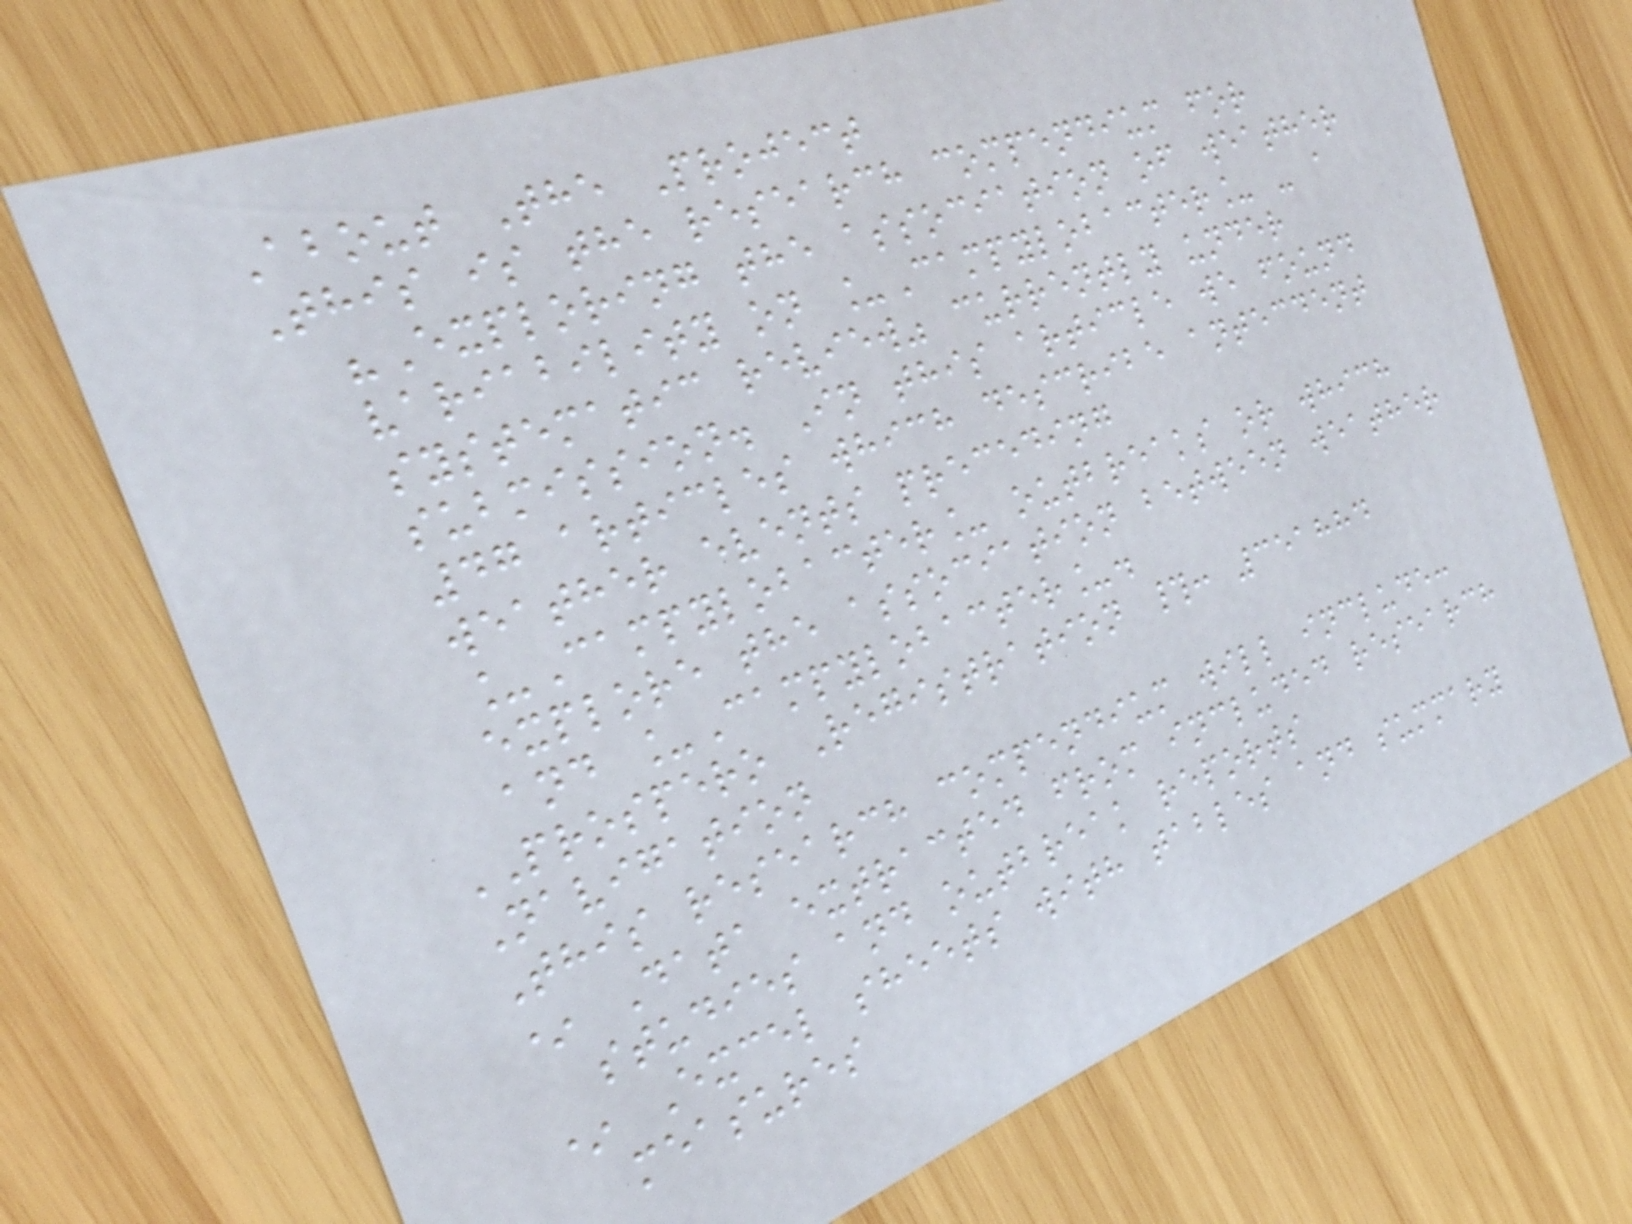About The Project
This is the research compendium for
"Exploring the association of weather
variability on _Campylobacter_ - a
systematic review" currently under
submission. In this article we found
47 articles which describe antecdent
weather events preceding
_Campylobacter_ outbreaks or which
explore the association between weather
and _Campylobacter_.
PROSPERO Registration #: 351884
Navigation
This research compendium will include:
* Data extracted from included research
studies and outbreak reports
* Excel sheets with tables and summary
measures
